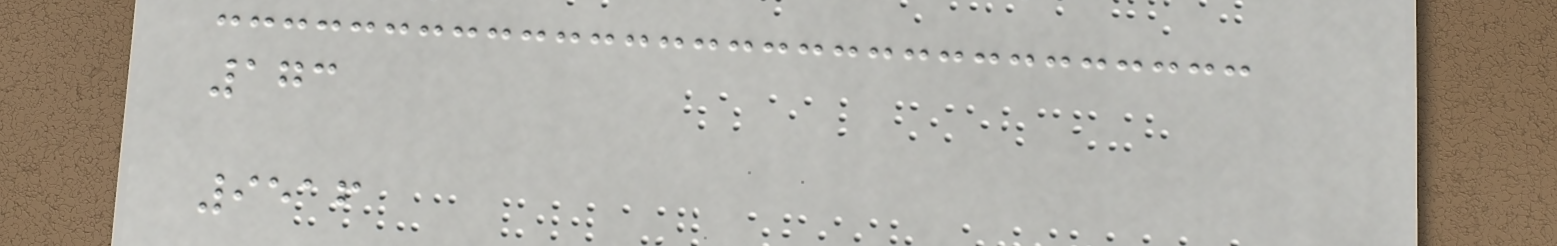173
9516
